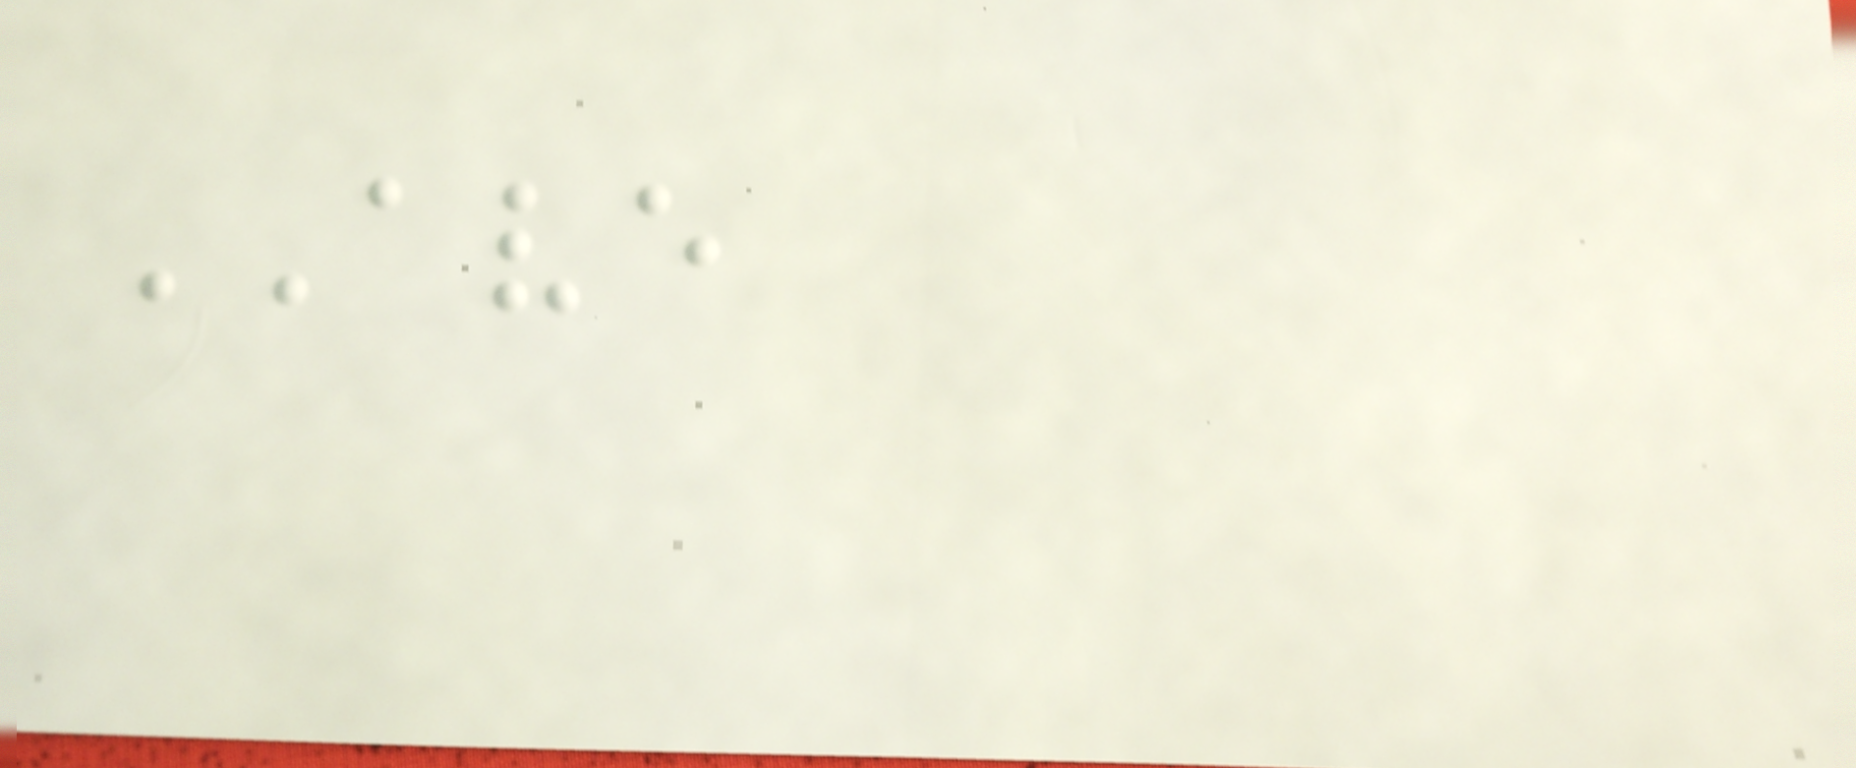AVE
